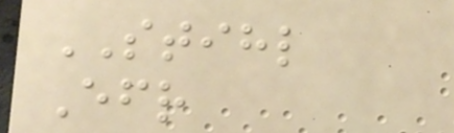STIHL
Efr
